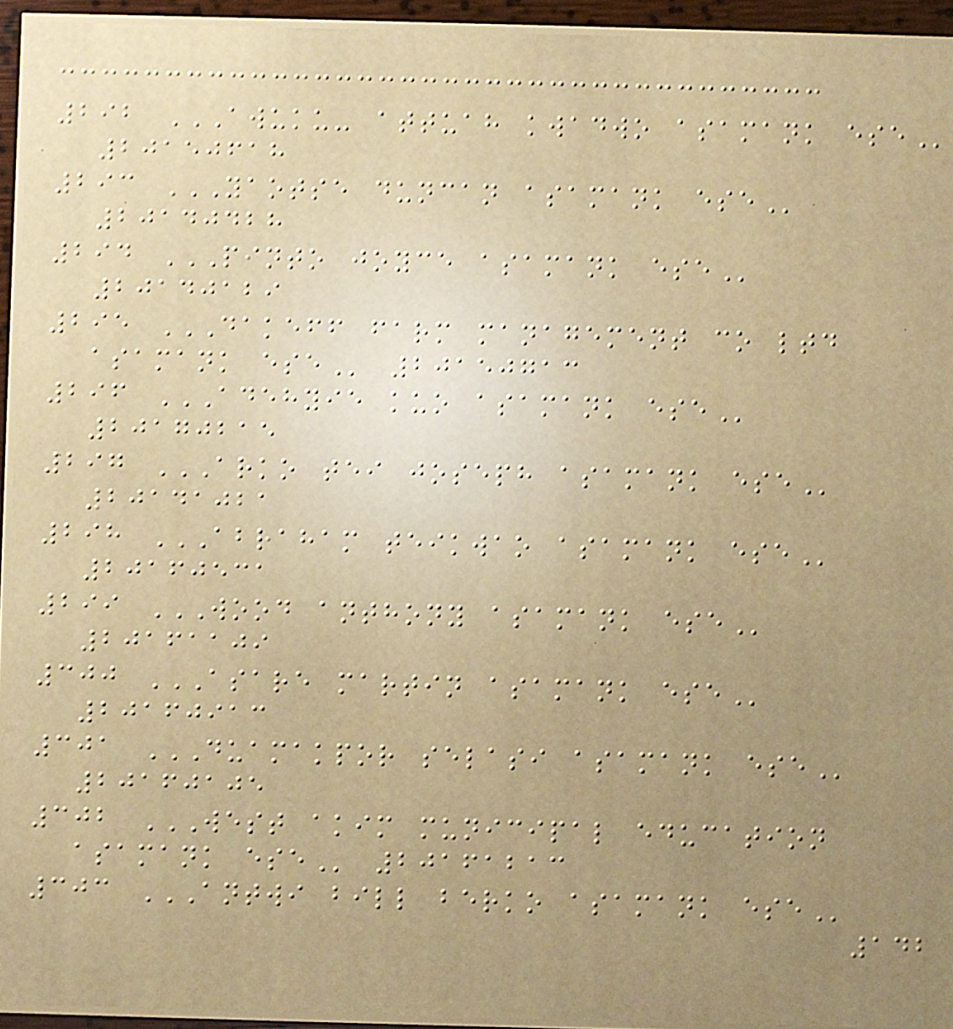292 AWUKU- ATTUAH KWADWO ASAMANK ESE
20150618
293 YAOTSE DUNCAN ASAMANK ESE
20140428
294 PINTO JOYCE ASAMANK ESE
20140129
295 DAKEFF FARM MANAGEMENT CO LTD
ASAMANK ESE 20150713
296 ADEHYIE KUO ASAMANK ESE
20170215
297 ARKO TEI JOSEPH ASAMANK ESE
20141021
298 ABRAHAM TEIKWAO ASAMANK ESE
20160531
299 WOOD ANTHONY ASAMANK ESE
20161109
300 ASARE MARTIN ASAMANK ESE
20160913
301 DUAMAKPOR SELASI ASAMANK ESE
20160105
302 WEST AKIM MUNICIPAL EDUCATION
ASAMANK ESE 20161213
303 ANTWI BILL BERKO ASAMANK ESE
142
